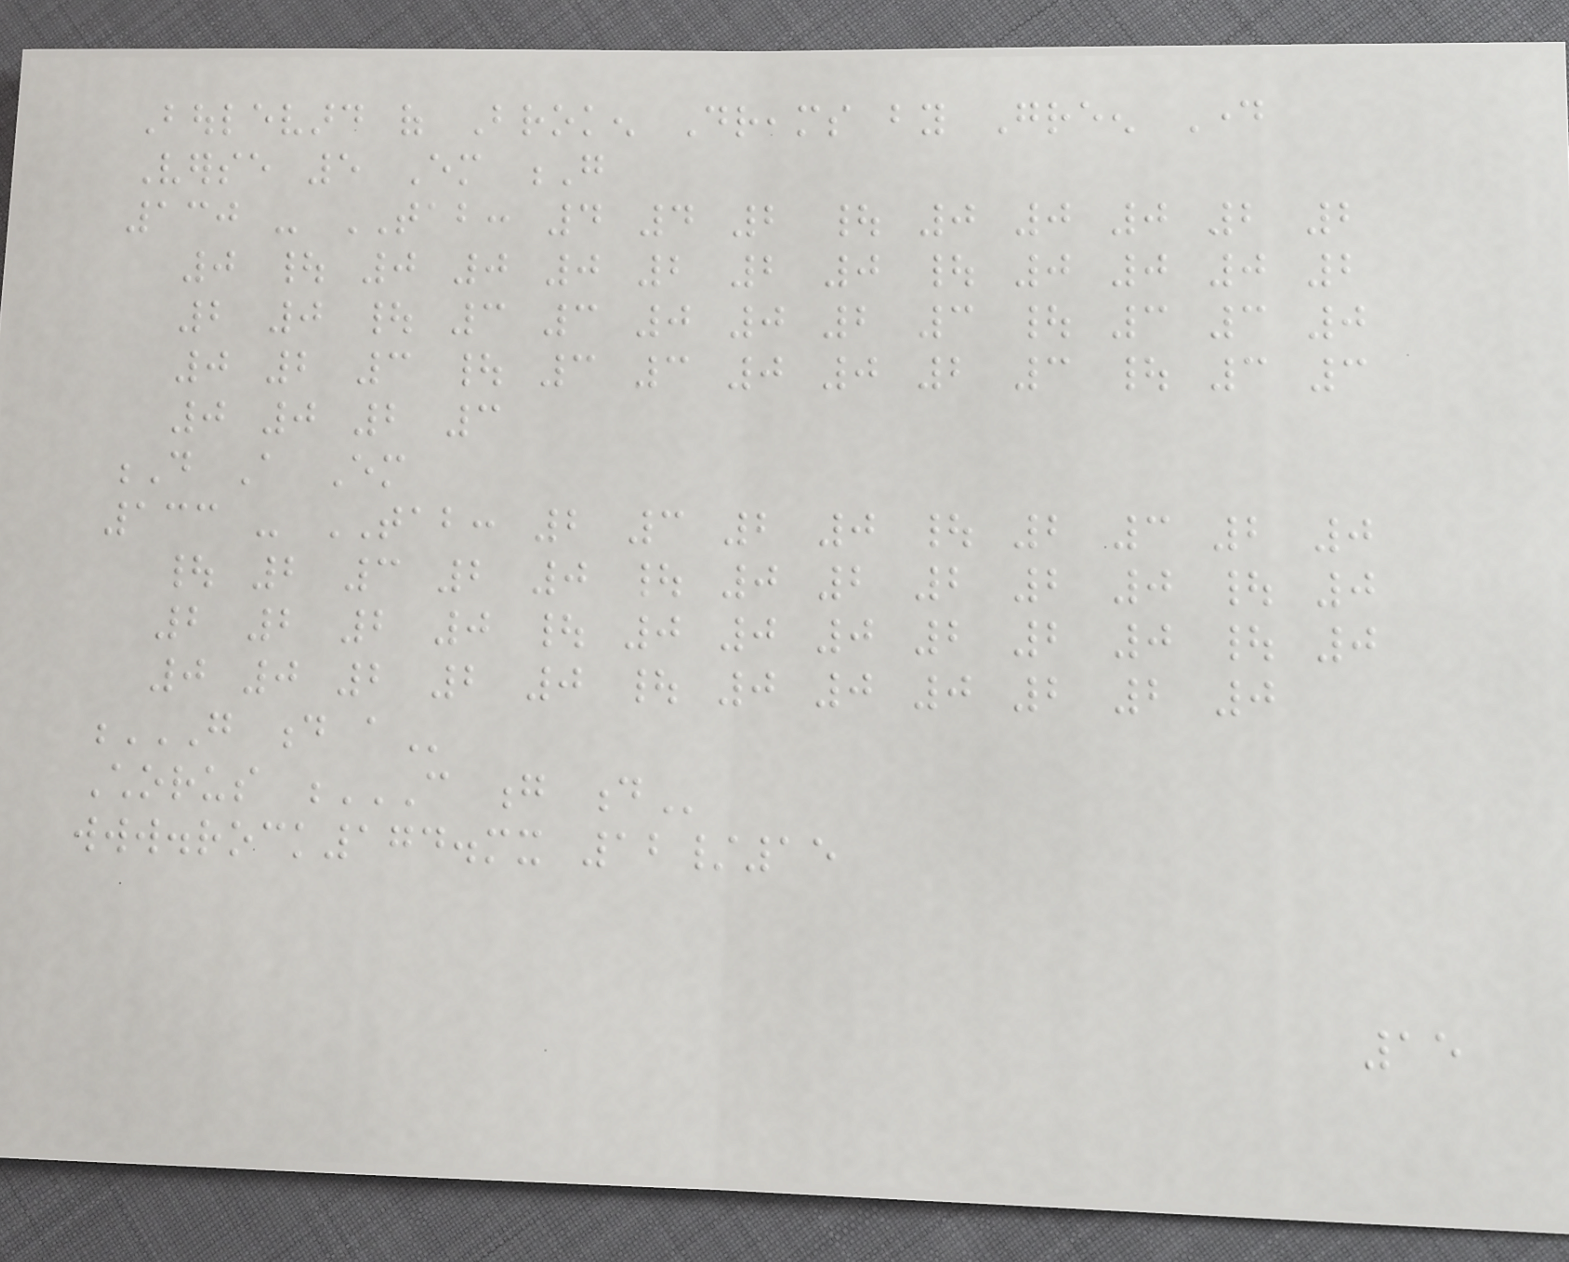Boulevard of Broken Dreams by Green Day
Verse 5 Em G
130 - TAB: 4 4 2 | 0 0 0 2 2
0 | 0 0 0 2 2 0 | 0 0 0 2
2 0 | 3 3 0 0 2 3 | 3 3 0
0 2 3 | 3 3 0 0 2 3 | 3 3
0 0 2 3
D A Em
133 - TAB: 2 3 2 0 | 2 3 2 0
| 2 3 2 0 | 0 2 2 2 0 | 0
2 2 2 0 | 0 0 0 2 2 0 | 0
0 0 2 2 0 | 0 0 0 2 2 0
G D A
Chorus C G D
www.rock174.mx 12/15
15
